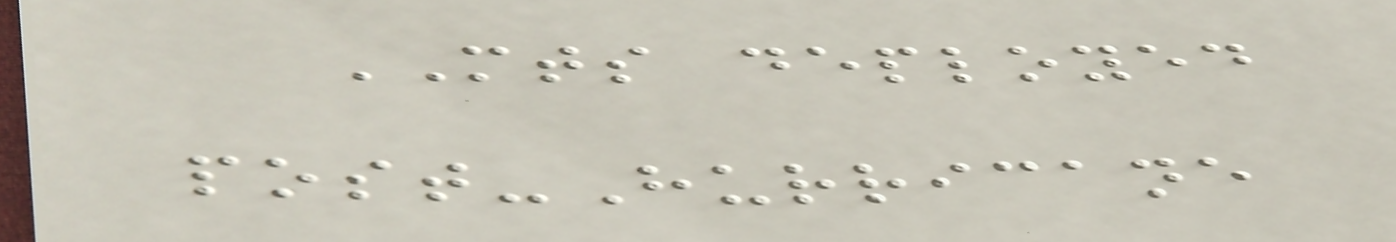MTS deployed
post-Hurricane
